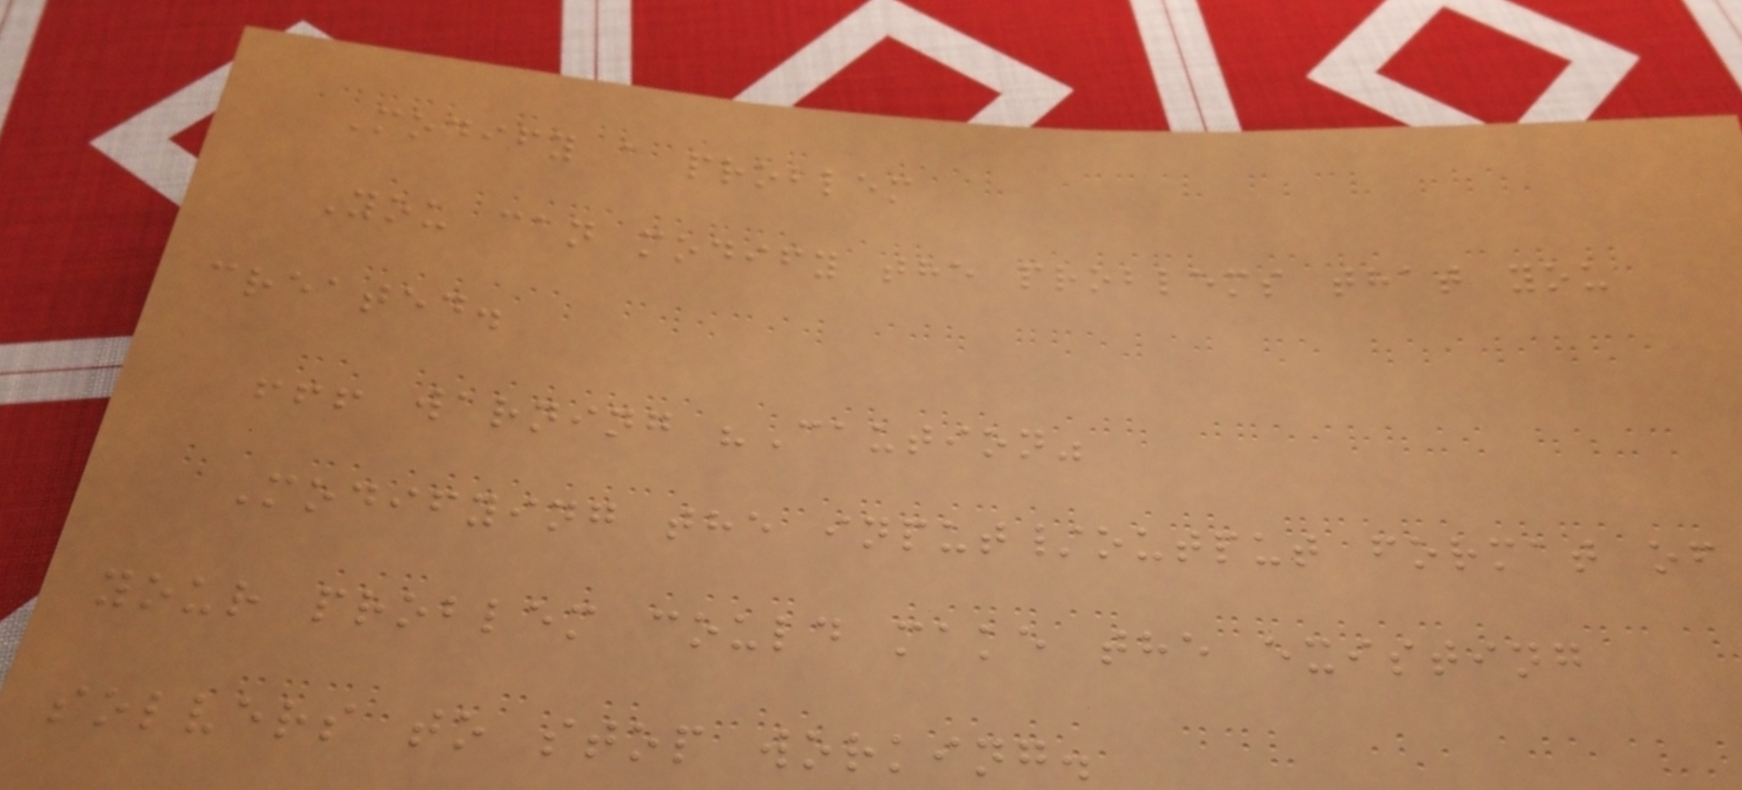Modify a problem
You can modify the problems that you
created.
!!! warning "Caution"
Modifying the input/output format of
your problem could make the existing
solvers to stop working.
